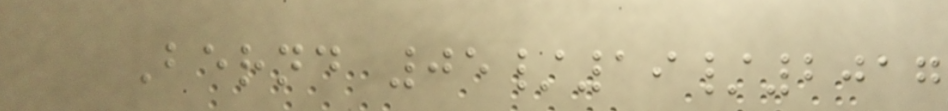Bernd 05/19/2017
